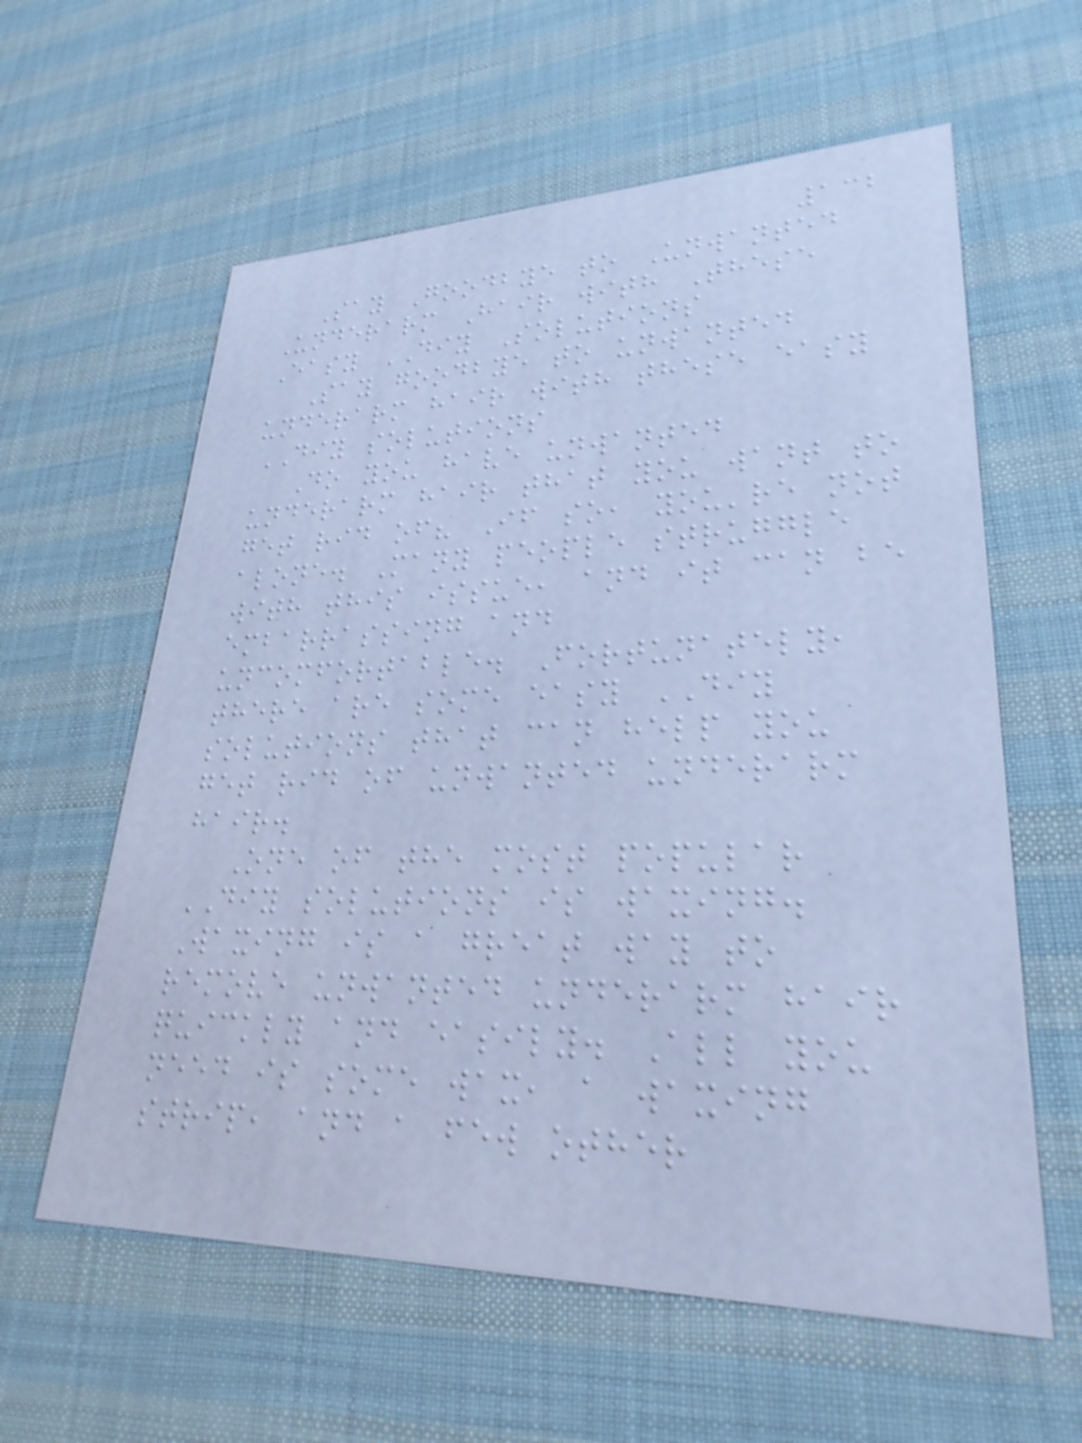132
Say Goodbye to Unwanted
Underarm Hair with These
Easy DIY Solutions
Say goodbye to unwanted
underarm hair with these easy
DIY solutions
Do you have unwanted
underarm hair that you want to
get rid of? If so, you're not
alone. Many people struggle
with this issue, and it can be
embarrassing and
uncomfortable. Fortunately,
there are some easy DIY
solutions that can help you
get rid of unwanted underarm
hair.
One of the most popular
DIY solutions is waxing.
Waxing is a great way to
remove unwanted underarm hair
quickly and easily. All you
need is some wax, a waxing
strip, and a few other
